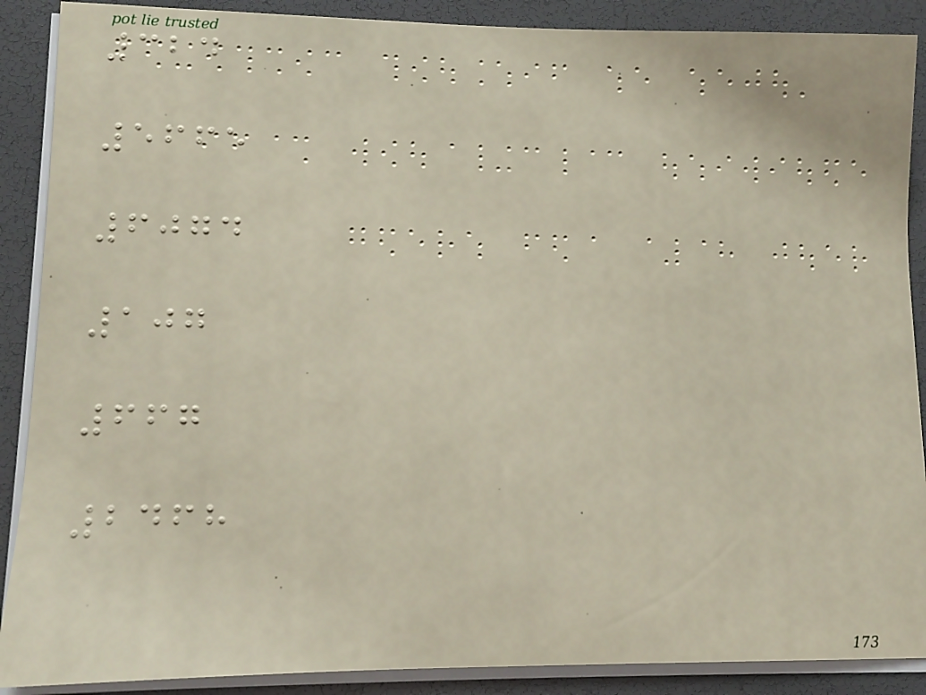324
5665
6074
107
667
2468
